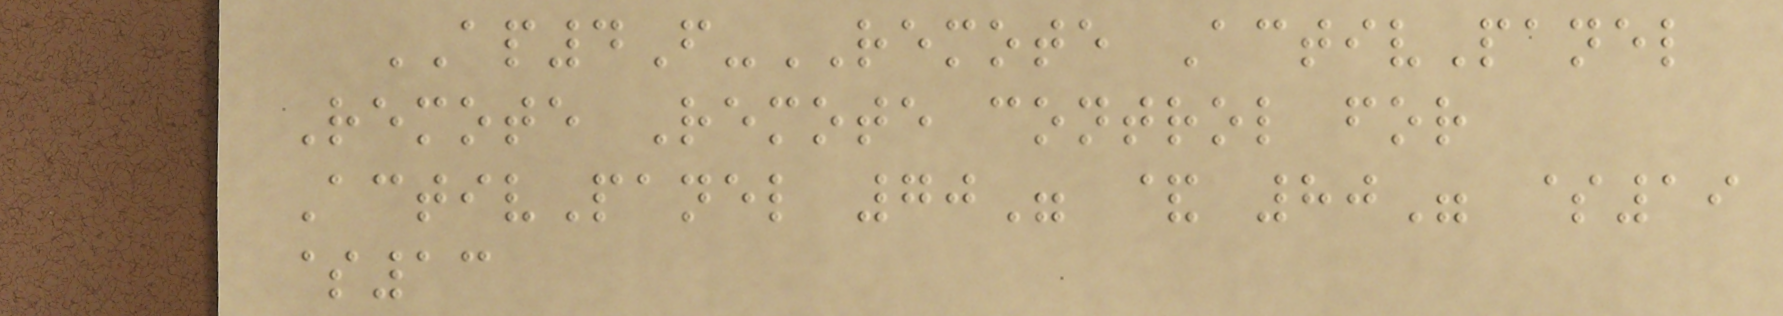AP4F-REMOTE ActivPanel
Remote Remote control for
ActivPanel 70" & 80" $19
$13
